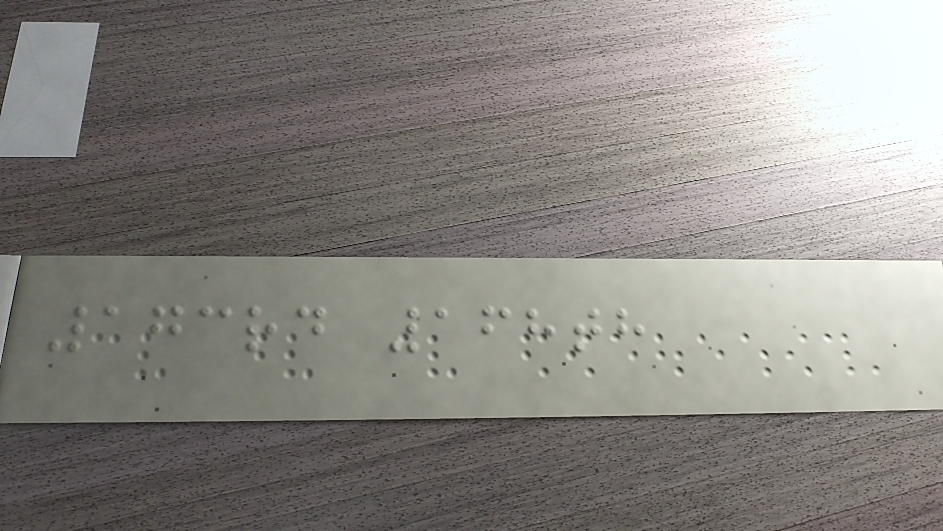173rd 168th
